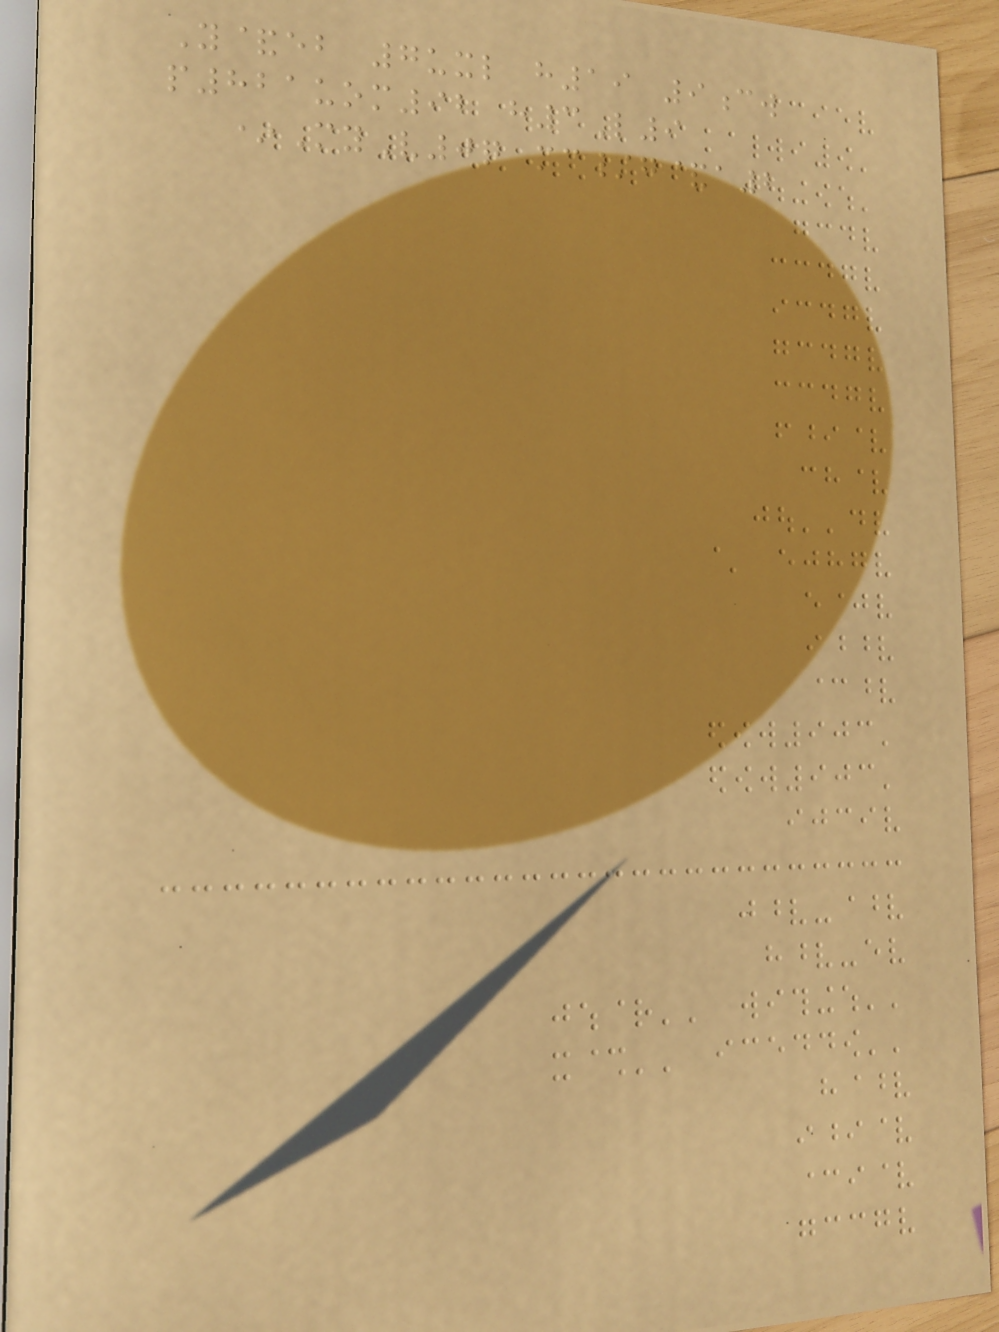Y&eb 7uxl h19 9cw
p821uom92 h3L9
*MyV0q mc/g&a2
